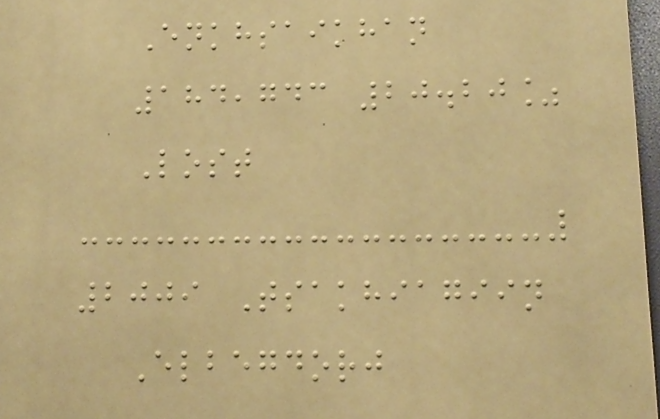Enkhsaikhan
184,743 20.20%
Lost
2009 Tsakhiagiin
Elbegdorj
